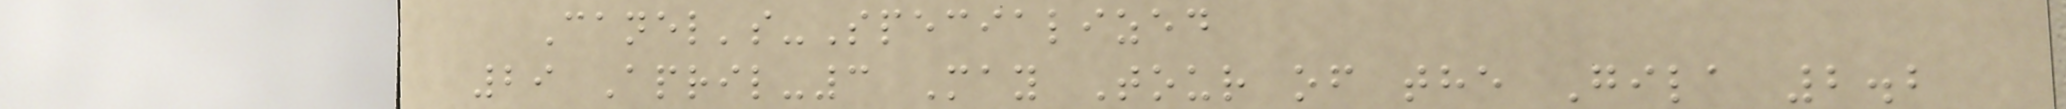Canel's-Specialized
29 April-3 May Tour of the Gila 2.2
